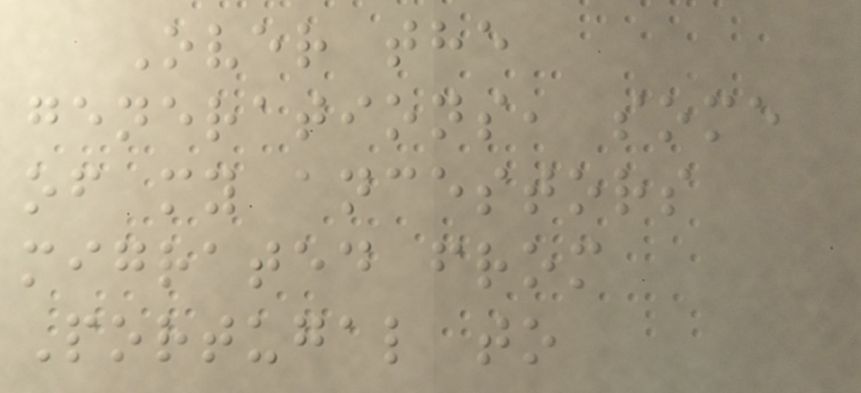Over the
generations, some
of my ancestors
migrated from
Portugal to
